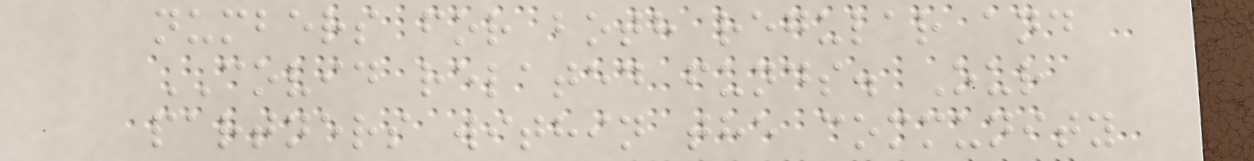numbers for both regular and
COVID related funds. Our
partners within the community
